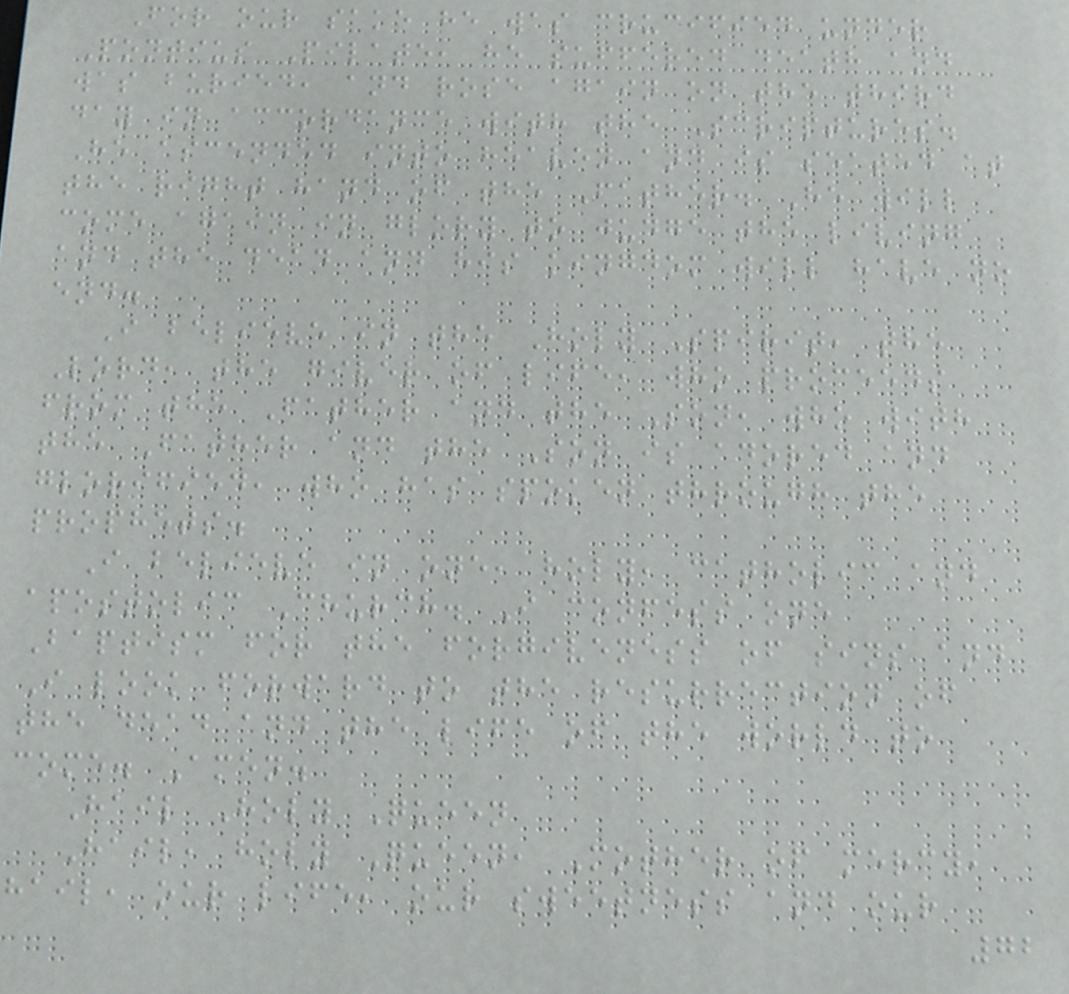For our sake he was crucified under
Pontius Pilate, he suffered death and
was buried, and rose again on the third
day in accordance with the Scriptures.
He ascended into heaven and is seated at
the right hand of the Father. He will
come again in glory to judge the living
and the dead and his kingdom will have no
end.
I believe in the Holy Spirit, the
Lord, the giver of life, who proceeds
from the Father and the Son, who with
the Father and the Son is adored and
glorified, who has spoken through the
prophets.
I believe in one, holy, catholic and
apostolic Church. I confess one
Baptism for the forgiveness of sins and
I look forward to the resurrection of
the dead and the life of the world to
come. Amen.
Hail Holy Queen
Hail, holy Queen, Mother of mercy,
hail, our life, our sweetness and our
72
